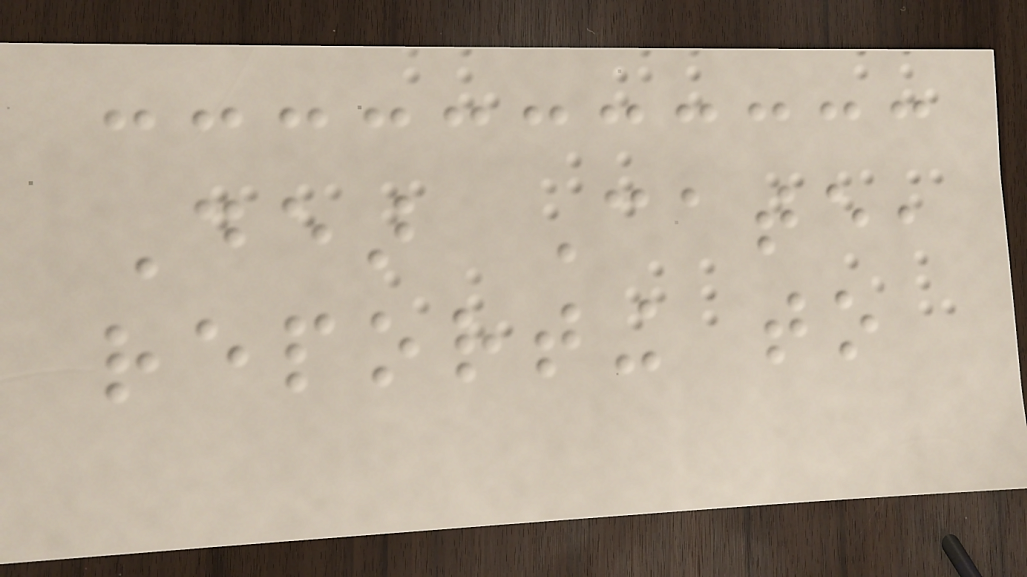Dear Cate,
reporting to
